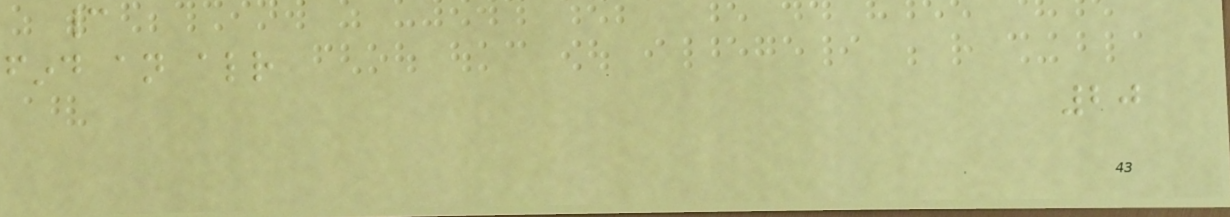cannot
find an already
20
